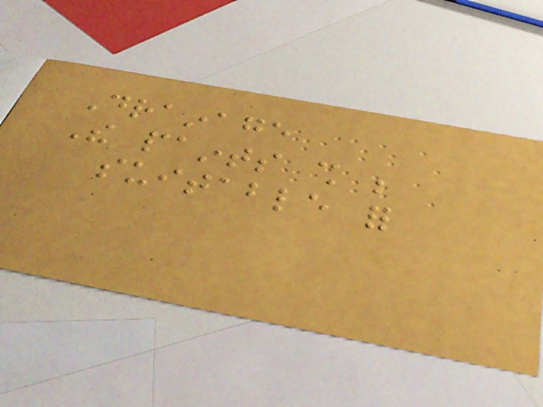Drainage
The paints shall be
suitable for
